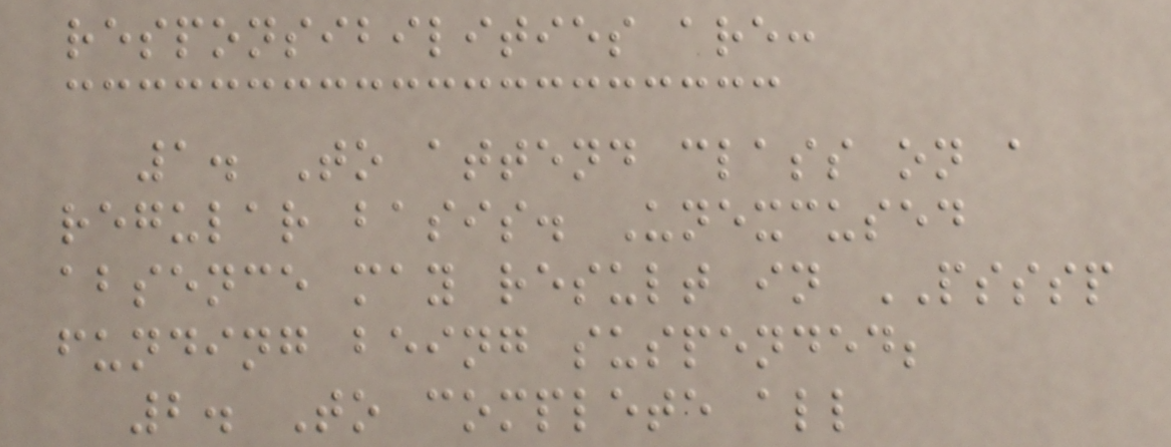responsibilities are:
1. To attend class on a
regular basis. Unexcused
absence may result in PSSSP
funding being suspended;
2. To complete all
